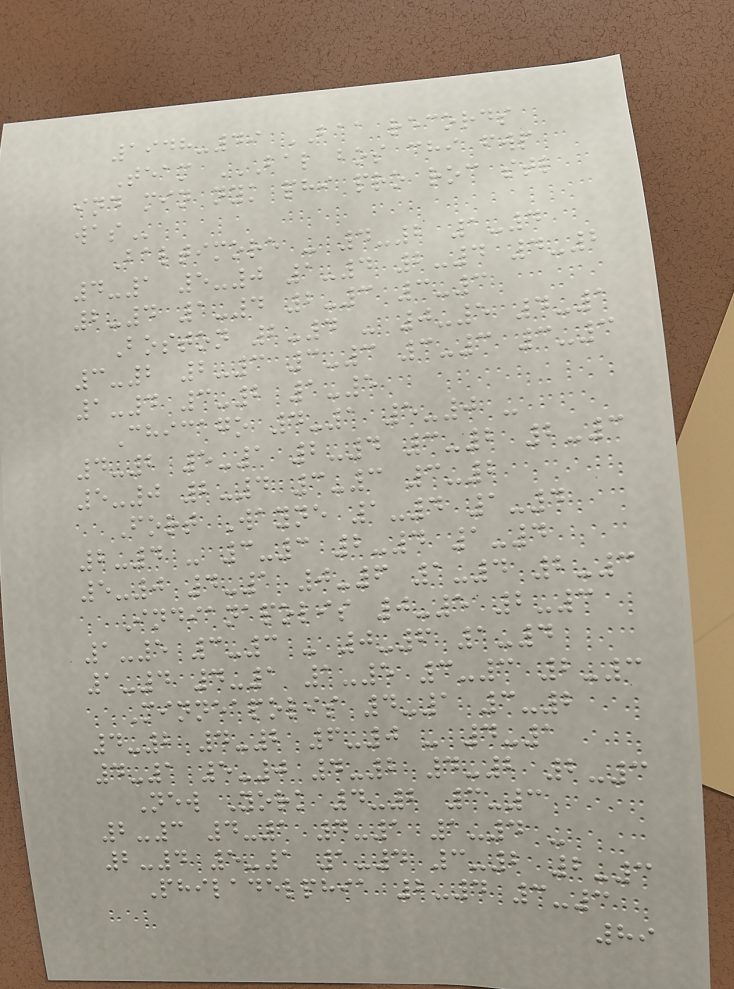1948-49 BAA records
Team BAL BOS CHI FWP
IND MIN NYK PHI PRO ROC STL
WAS
Baltimore - 4-2 1-4
4-1 5-0 1-4 2-4 4-2
2-4 1-4 2-3 3-3
Boston 2-4 - 0-5 4-1
3-2 2-3 3-3 3-3 3-3
1-4 3-2 1-5
Chicago 4-1 5-0 -
4-2 5-1 2-4 3-2 2-3
5-0 2-4 3-3 3-2
Fort Wayne 1-4 1-4
2-4 - 3-3 2-4 1-4
5-0 4-1 0-6 1-4 2-3
Indianapolis 0-5 2-3
1-5 3-3 - 0-6 1-4
1-4 4-1 1-5 3-3 2-3
Minneapolis 4-1 3-2
4-2 4-2 6-0 - 4-1
4-1 5-0 4-2 4-2 2-3
New York 4-2 3-3
2-3 4-1 4-1 1-4 -
2-4 5-1 1-4 3-2 2-3
Philadelphia 2-4 3-3
89
